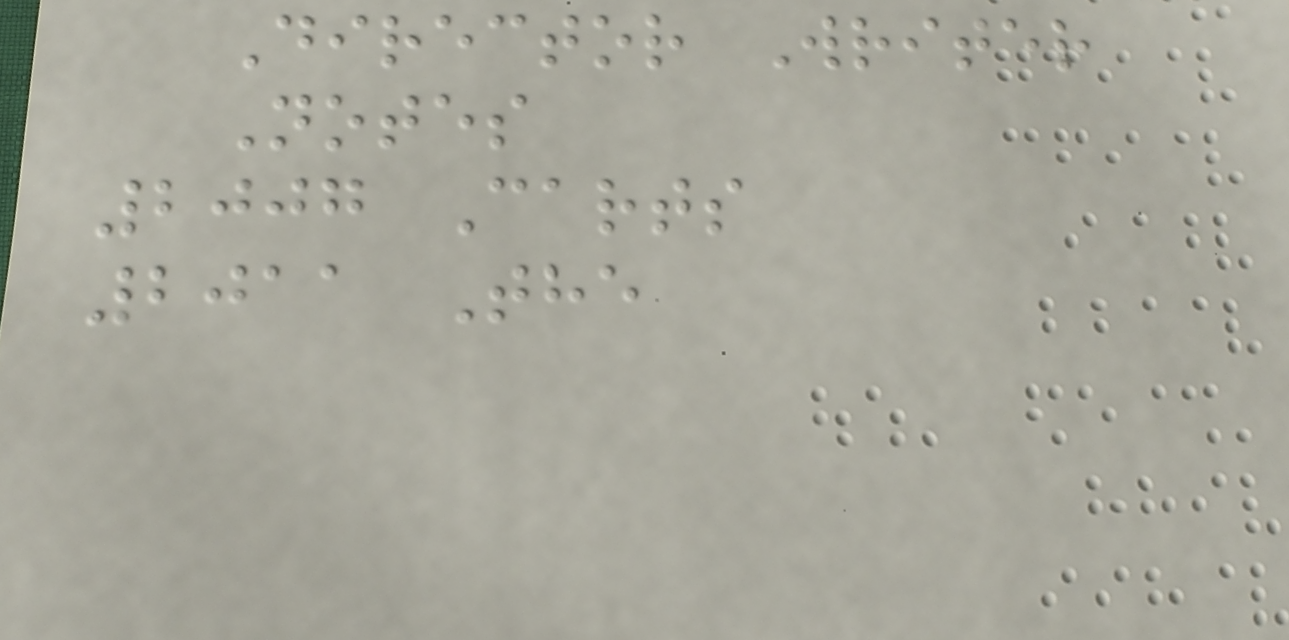Director Writer
Notes
2007 Carts
2011 The
